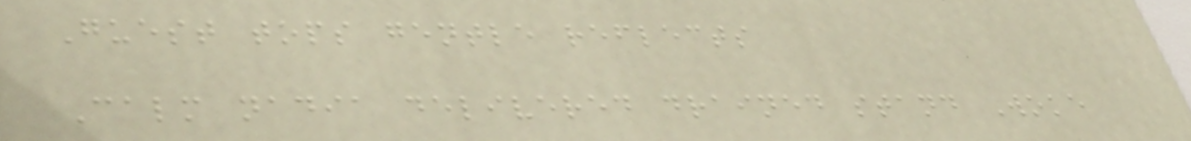Guest tops gentle reflects
Calm nadia delivered drained stand Woke
